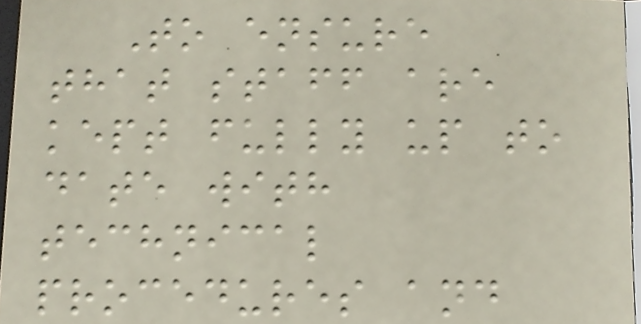To ensure
that staff are
kept fully up to
date with
technical
procedures and
